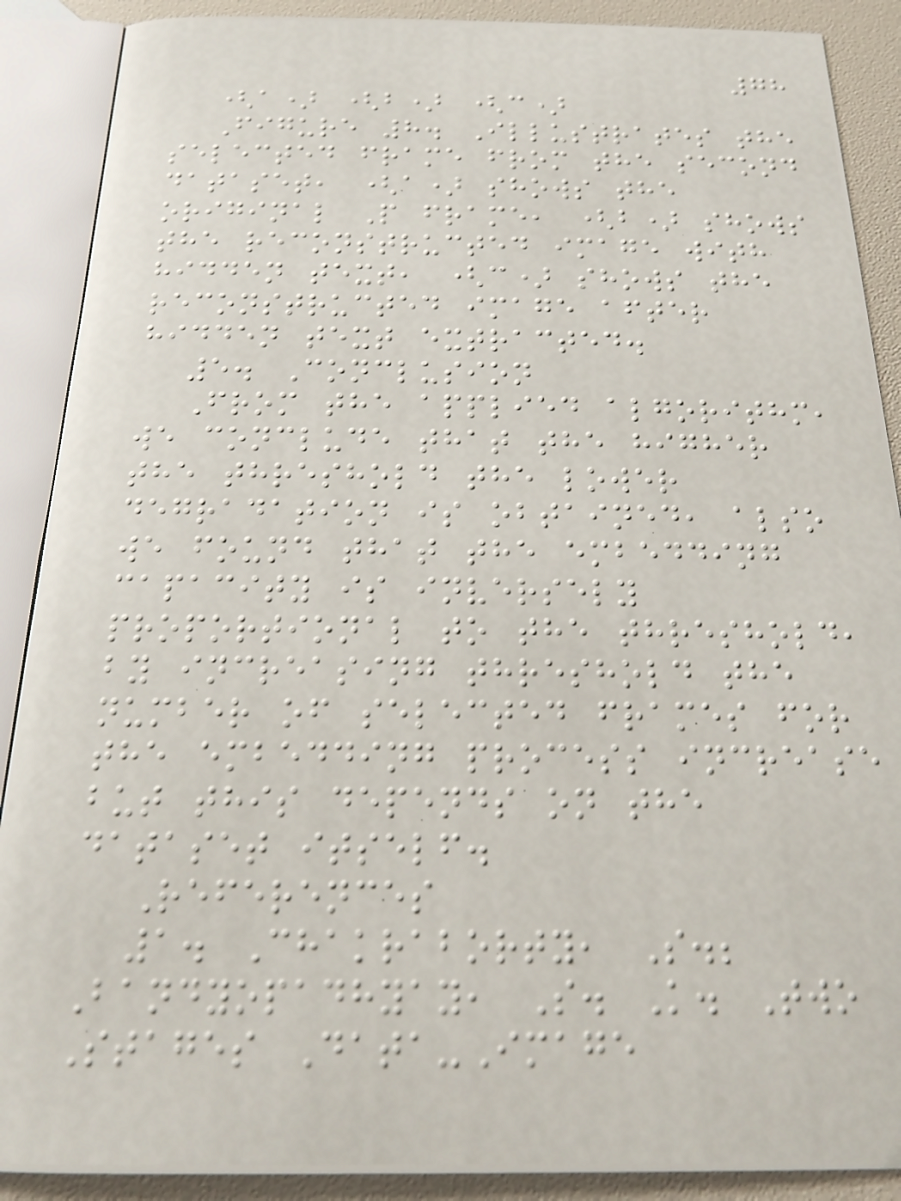78
(a) (b) (c)
Figure 8. Illustrates the
selected frame from the second
dataset, (a) shows the
original P frame, (b) shows
the reconstructed image with
hidden text, (c) shows the
reconstructed image after
hidden text extracted.
5. Conclusion
From the applied algorithm,
we conclude that the higher
the threshold the lower
degradation is obtained, also
we found that the embedding
capacity is inversely
proportional to the threshold,
by increasing threshold the
number of selected frames for
the embedding process increase
but this depends on the
dataset itself.
References
1. Chakraborty, S.;
Bandyopadhyay, S. K. Two
Stages Data-Image
